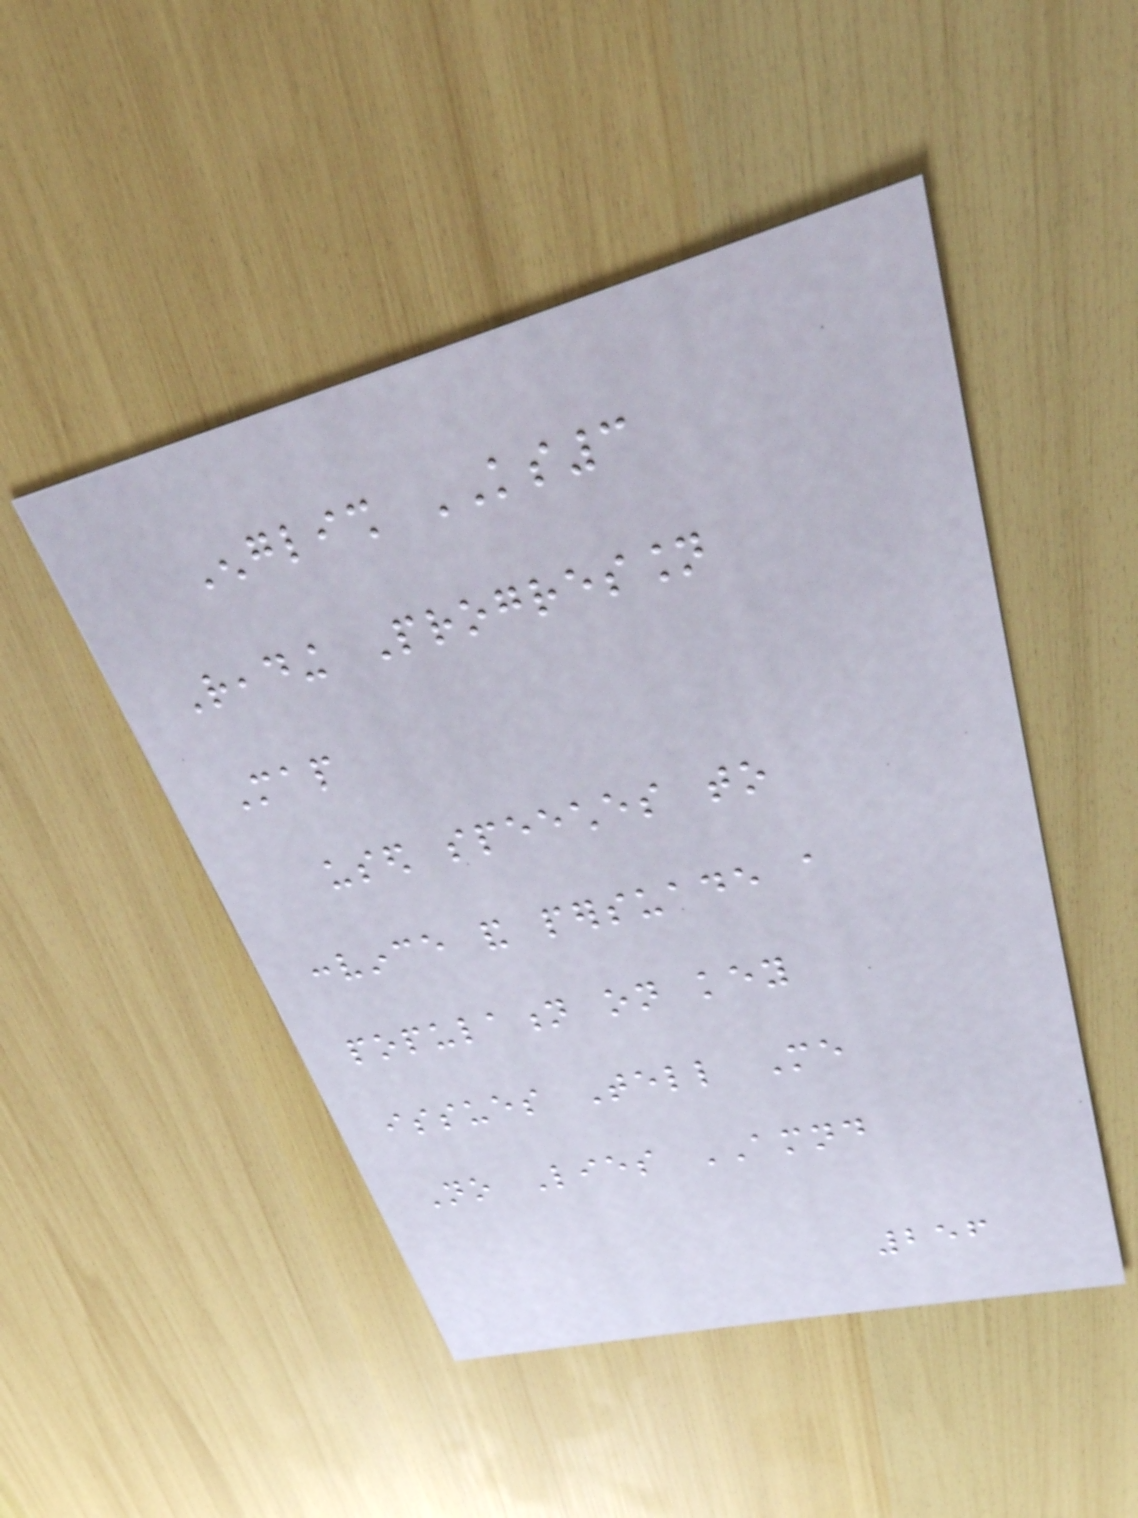English KS3
Reading Progression
Map
used speeches to
convince and persuade a
population on key
issues Tell Me
No Lies AMND
256
